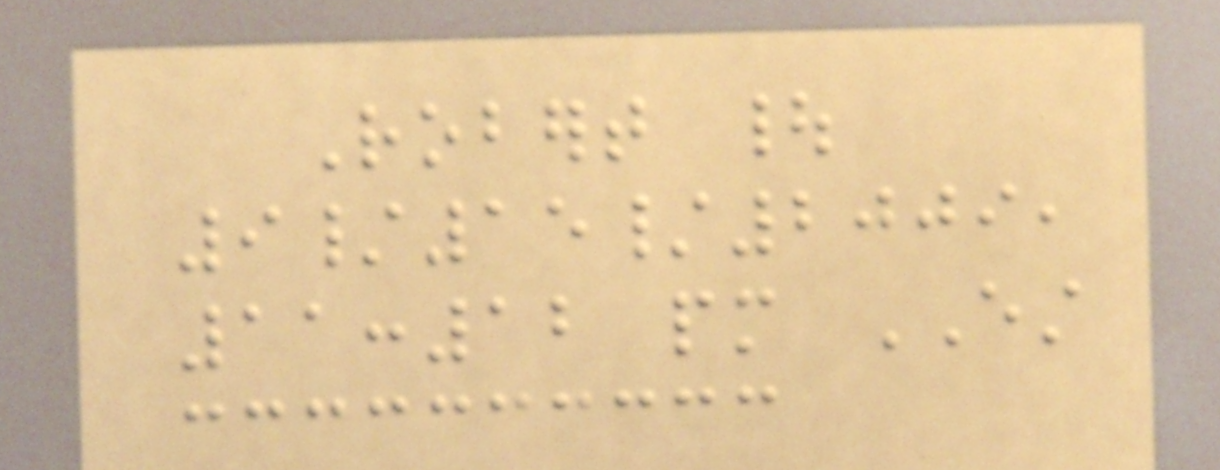Robert |
9/15/2009,
11:12 pm EST
